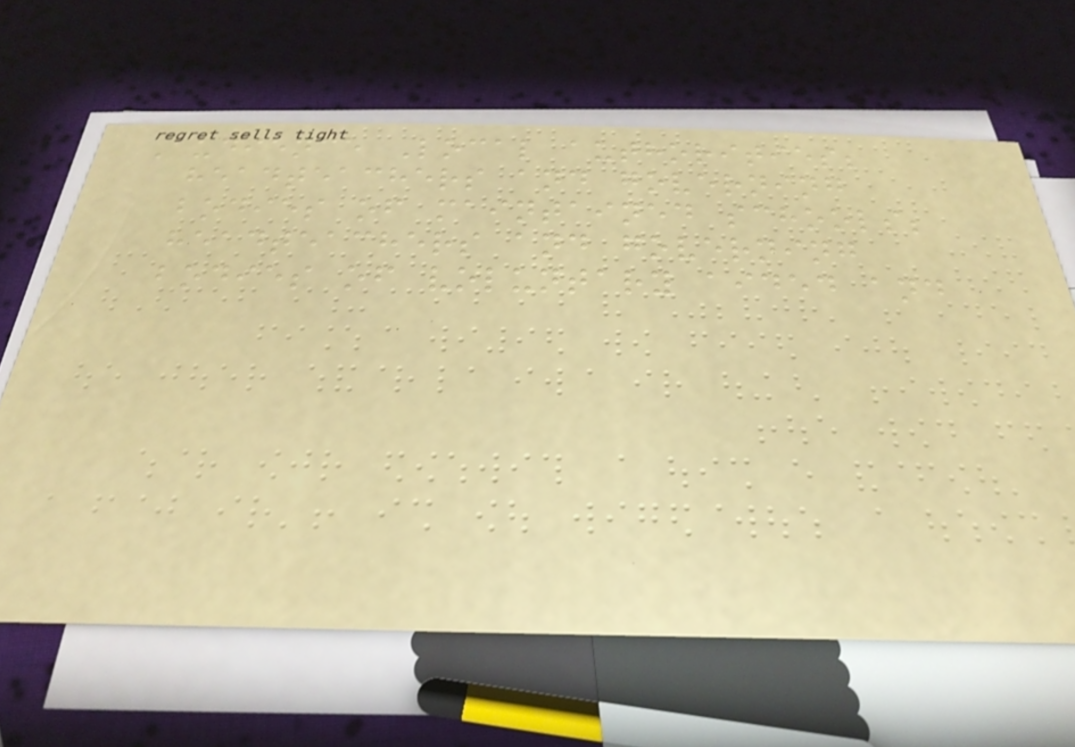Audience Local authorities;
headteachers and governing
bodies of maintained schools;
headteachers and governing
bodies of voluntary aided and
